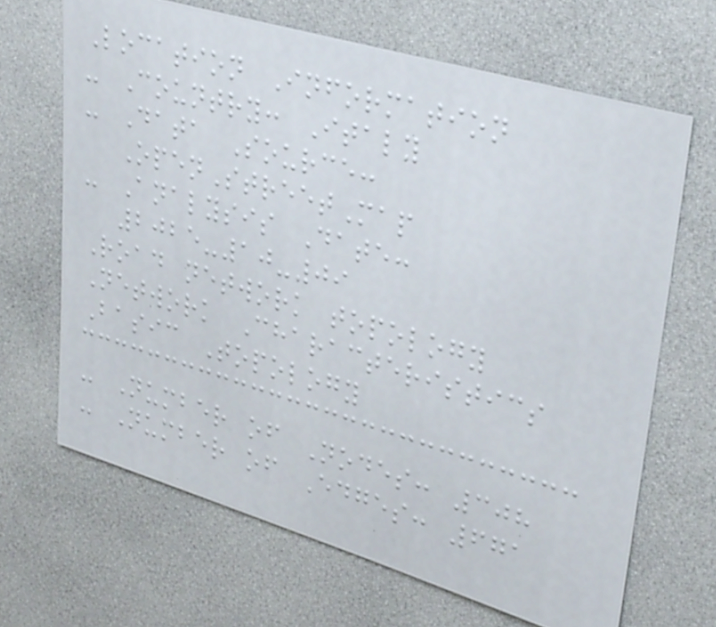Location Information
- Country: Italy
- Data Source:
OpenStreetMap
- Analysis Date:
2025-10-09
Road network topology
Network Characteristics
Basic Topology
- Number of Nodes: 308
- Number of Edges: 671
